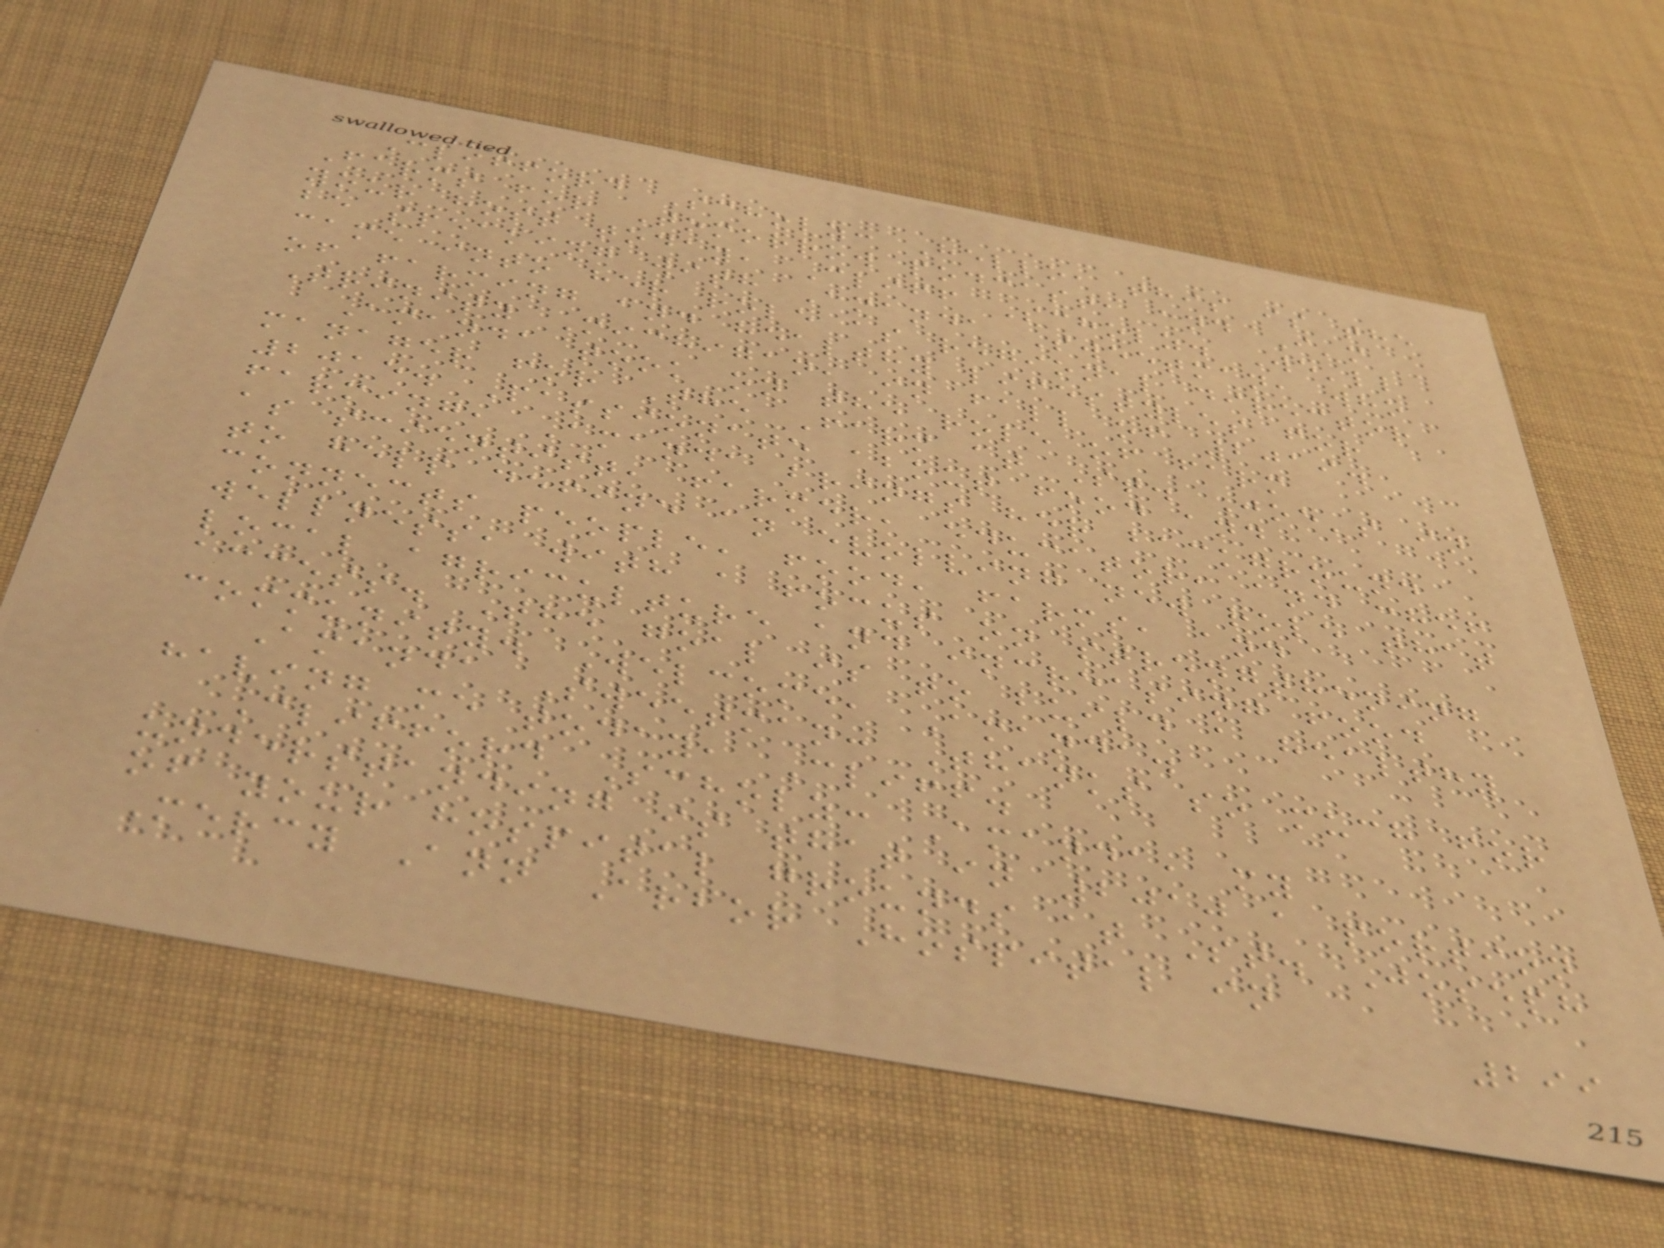Clifford Scholz: Hello, this is the
Farms for Tomorrow podcast, and I'm
your host today, Cliff Scholz. We'll
be speaking with Amanda Sweetman, who
came into her role as regional director
of farming and healthy lifestyles for
Trinity Michigan, in fall of 2019.
Amanda took on the role of farm
manager for The Farm at St. Joe's in
2015. Passionate about food and
farming, Amanda brings her background
as scientist, farmer, educator, and chef
to help define an evolving new role that
connects people, food, farms, and
wellness, with a focus on strengthening
local agriculture and increasing food
access. The goal is to build a healthy
community. Welcome, Amanda.
Amanda Sweetman: Thanks so much for
having me today, Cliff.
Clifford Scholz: Amanda, my
understanding is that in 2010 a portion
of your hospital grounds at St. Joseph
Mercy Ann Arbor Hospital in
299
